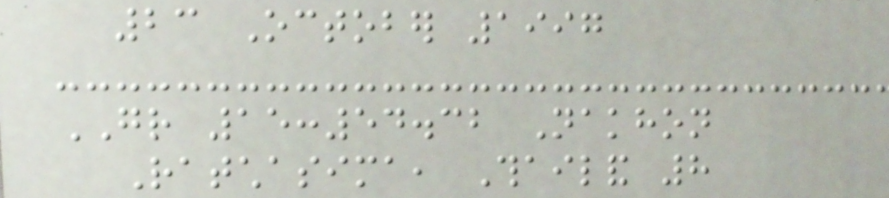23 October 1997
GR 15:54.32 Nakhon
Ratchasima, Thailand 8
